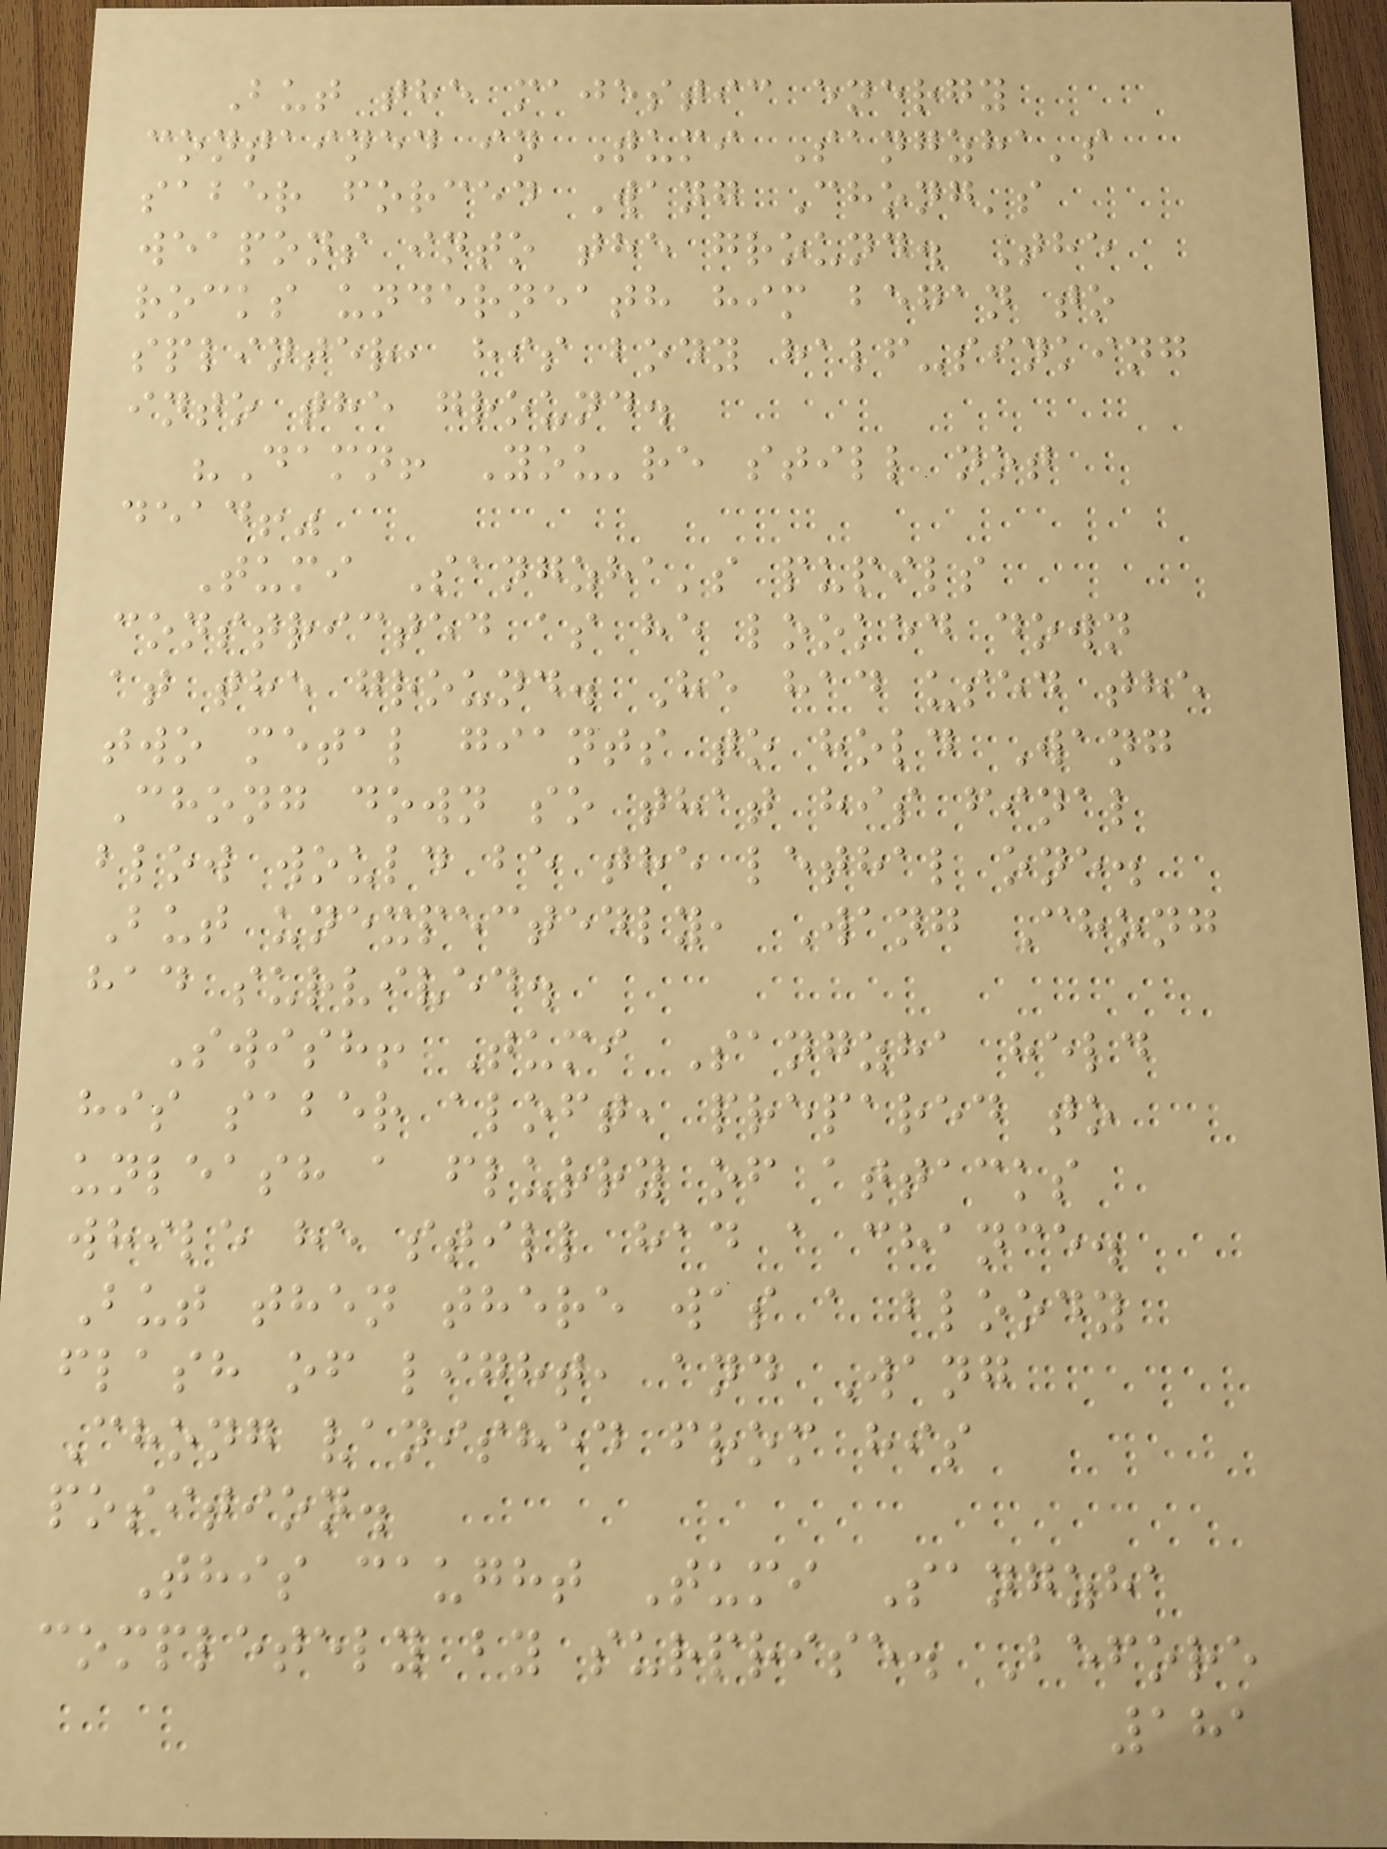But the majestic energy
contained in Tumi Sangzha's
saber forced Wang Chong's
weapons into the ground. The
rocks underneath him began to
splinter, his body half-sinking
into the ground.
"Damn! You're still not
dead!"
Tumi Sangzha's pupils
constricted as he looked down
at the ground. He had used the
two metal giants to hold Wang
Chong down so that his final
blow would be the lethal one.
But unexpectedly, Wang Chong
had survived.
Swish! Tumi Sangzha held
his saber aloft, prepared to
unleash a flurry of attacks
while he still had a chance.
But then there was a bloody
flash of light, and Wang
Chong vanished from his
position.
This caught Tumi Sangzha
completely by surprise. Before
181
